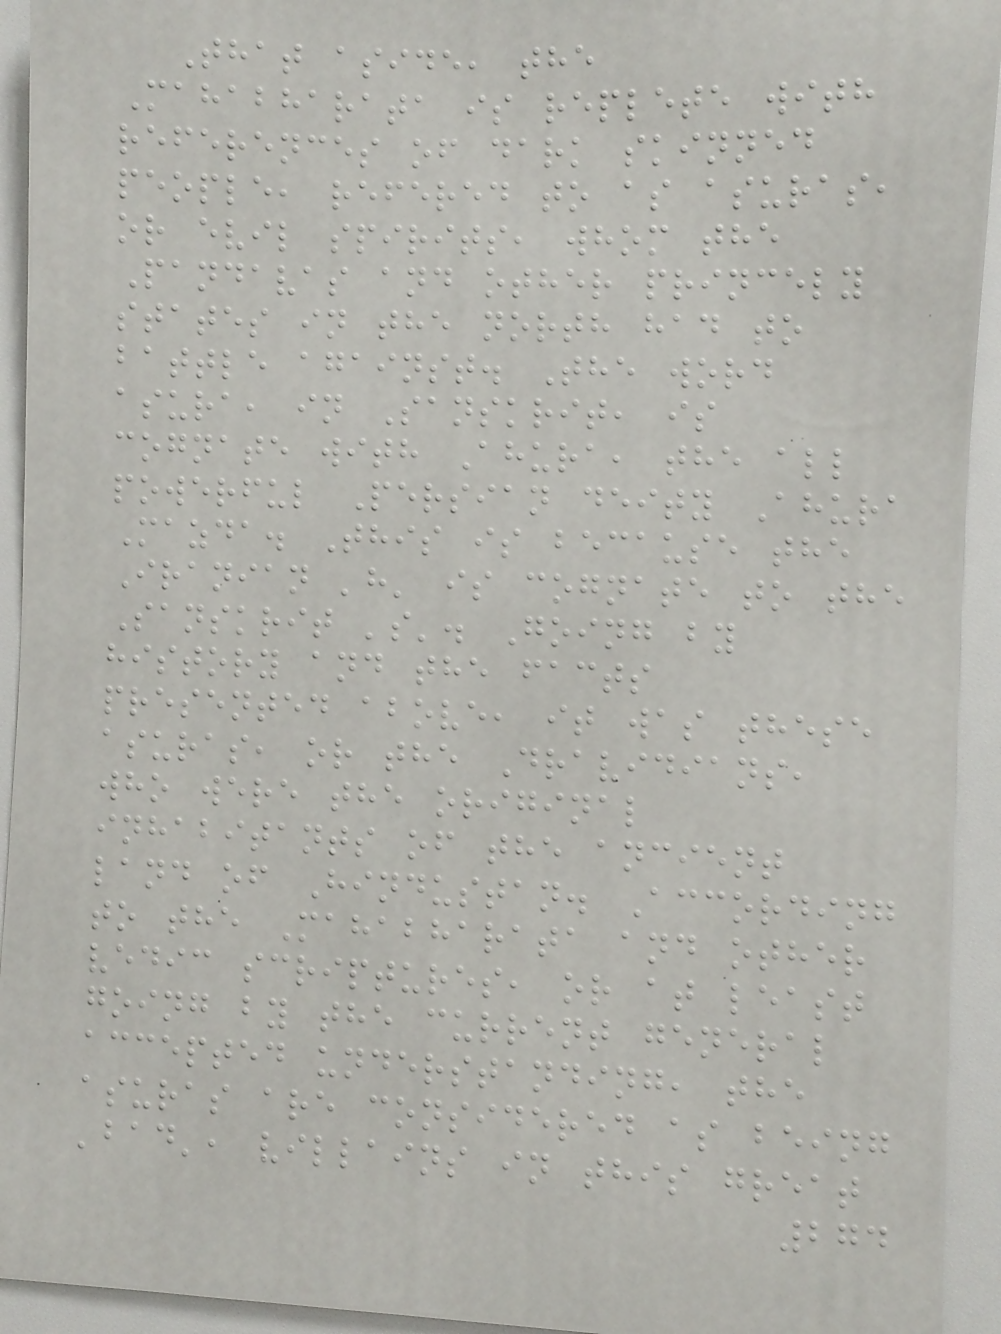That aside, the
Mahabharata is replete with
references of dark skinned
people, refered to as asuras,
or evil spirits, whom the
Pandavas and other princely
states in the north had to
battle against. The word
asura, in Sanskrit, is
cognate with Ahura, the all
powerful Persian deity Ahura
Mazda. This is because the
Iranian 'h' is cognate to the
Sanskrit 's'. Going by
history and the facts
presented above, it was these
asuras, or the Dravidians,
who were the original
inhabitants of the ancient
land of Hindustan. According
to the Mahabharata and other
vedic scriptures, or at least
going by the current general
accepted understanding, the
asuras are considered as being
'bad', villains in this great
274
